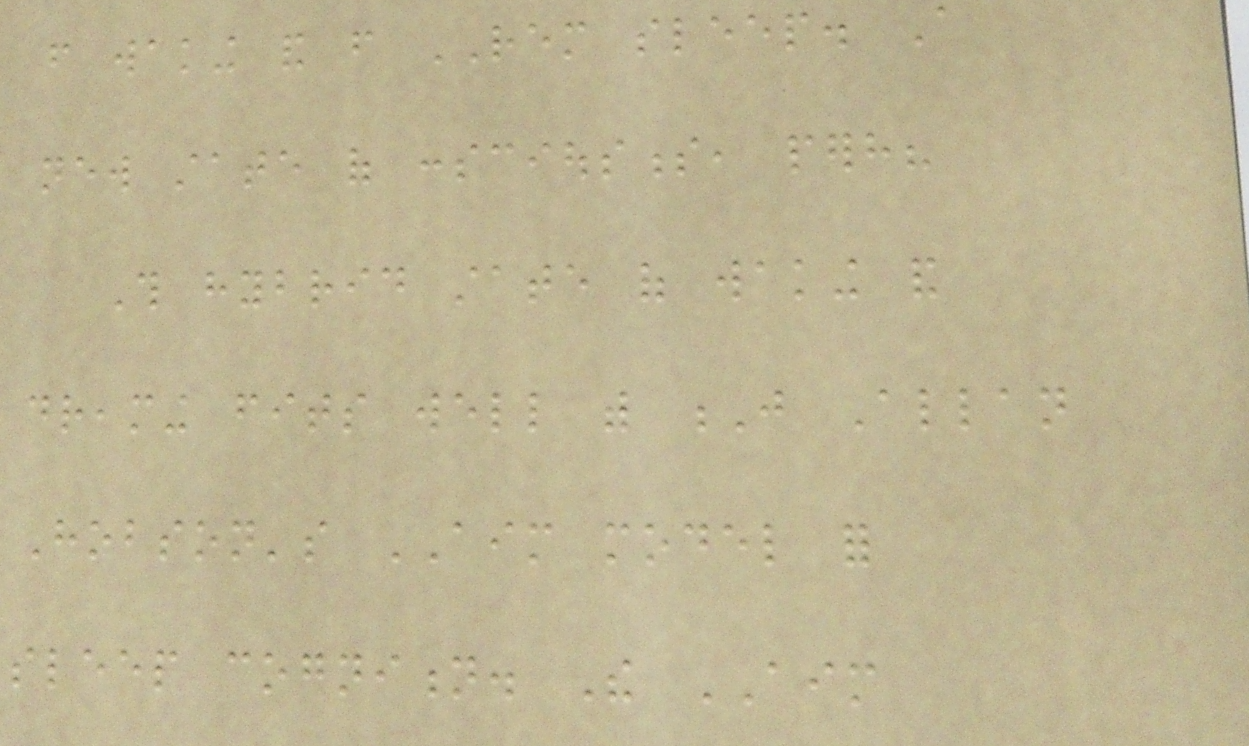from waking and from REM sleep. A
new state of consciousness, perhaps?
This hybrid state of waking and
dreaming fits well with J Allan
Hobson's AIM model for
sleep cognition. The AIM
